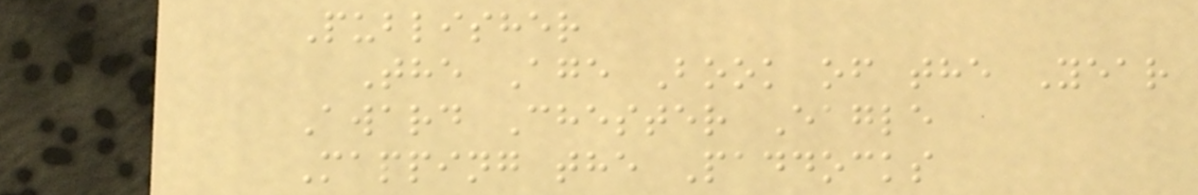Publisher
The Age Book of the Year
Award Chester Eagle
Mapping the Paddocks
